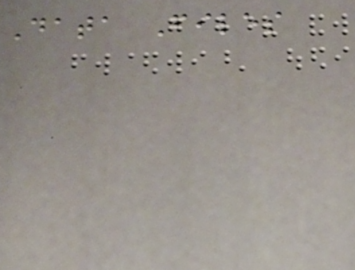Data Files
